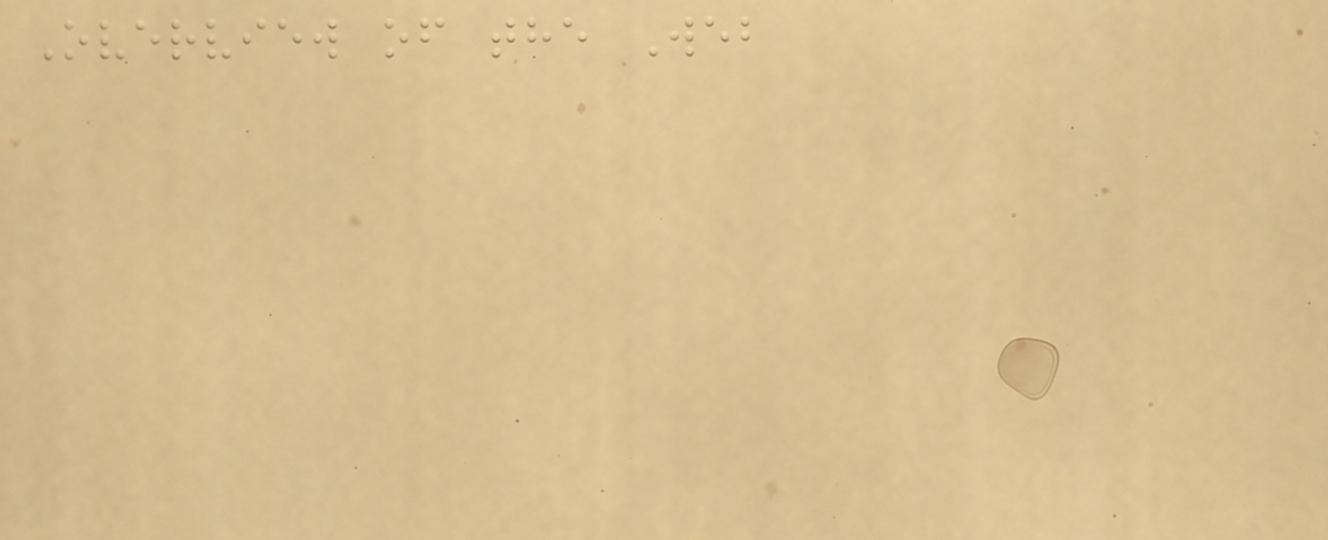Overview of the Web
